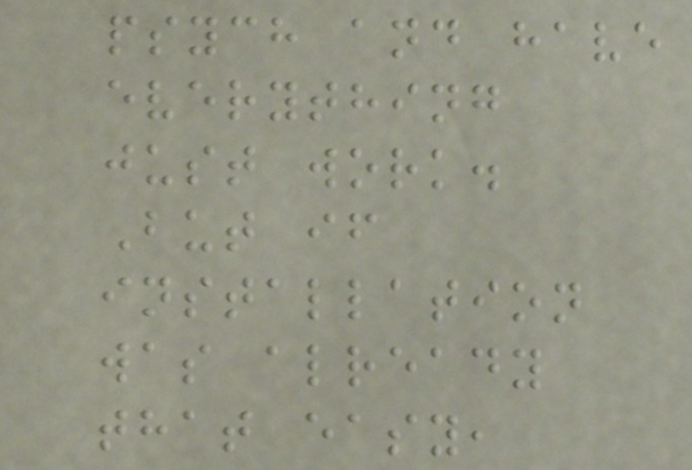psych and have
everything
just work.
But if
installation
was already
that easy,
